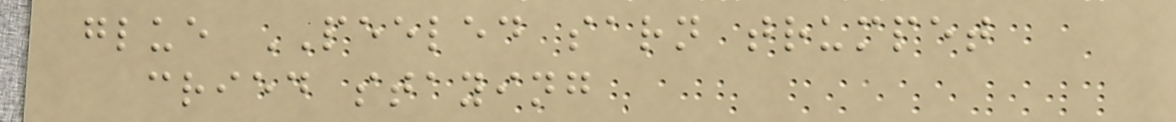glue PEELED sarn trumpet
cried staying
